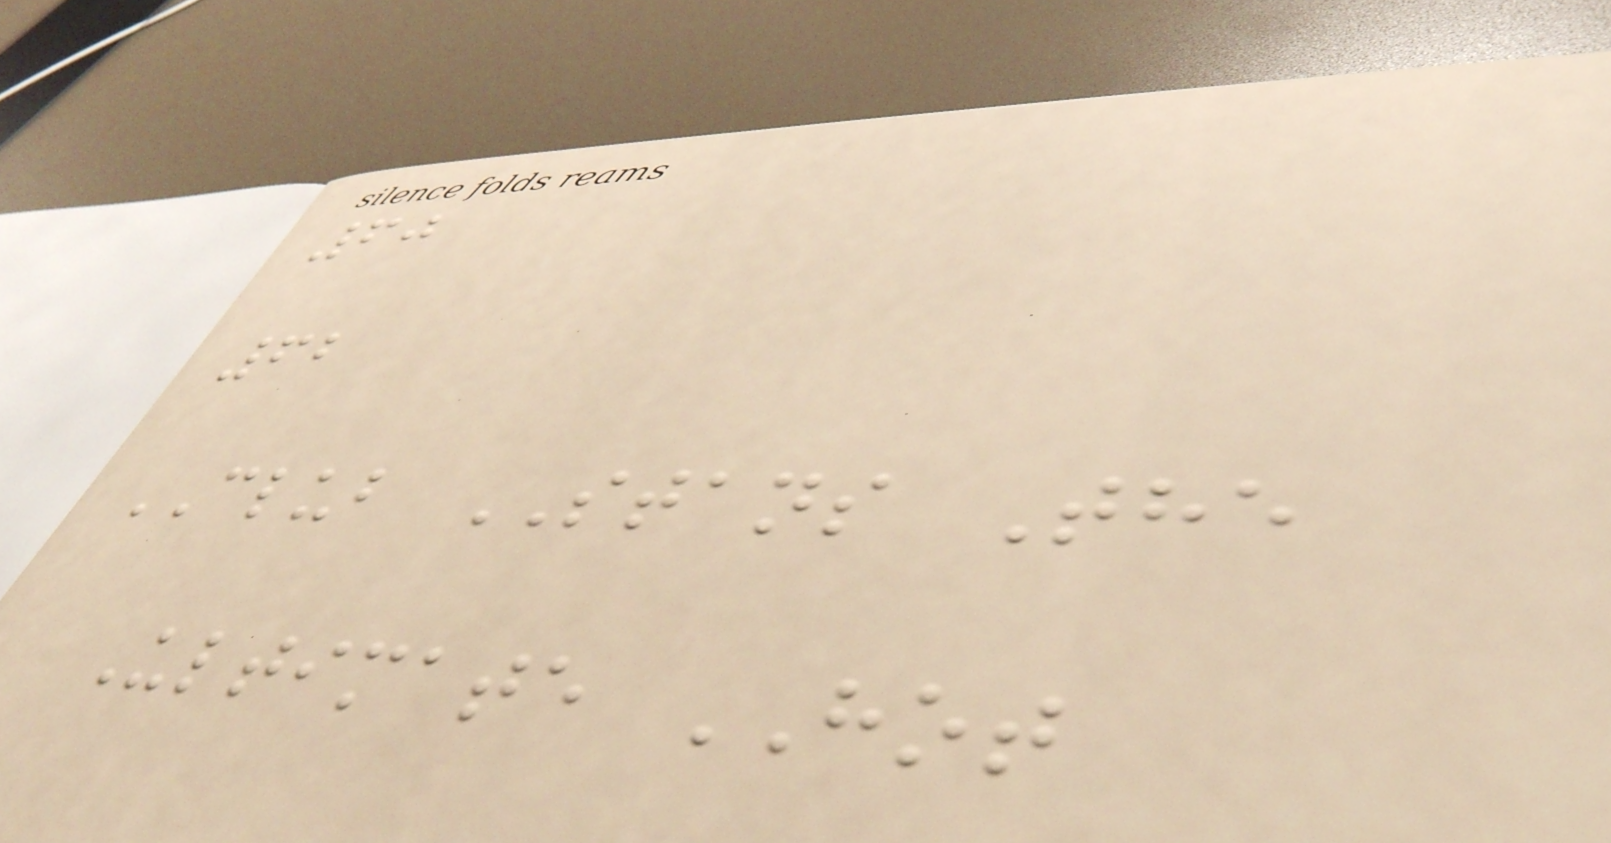60
62
CLUB STANS The
Ultimate HOT
